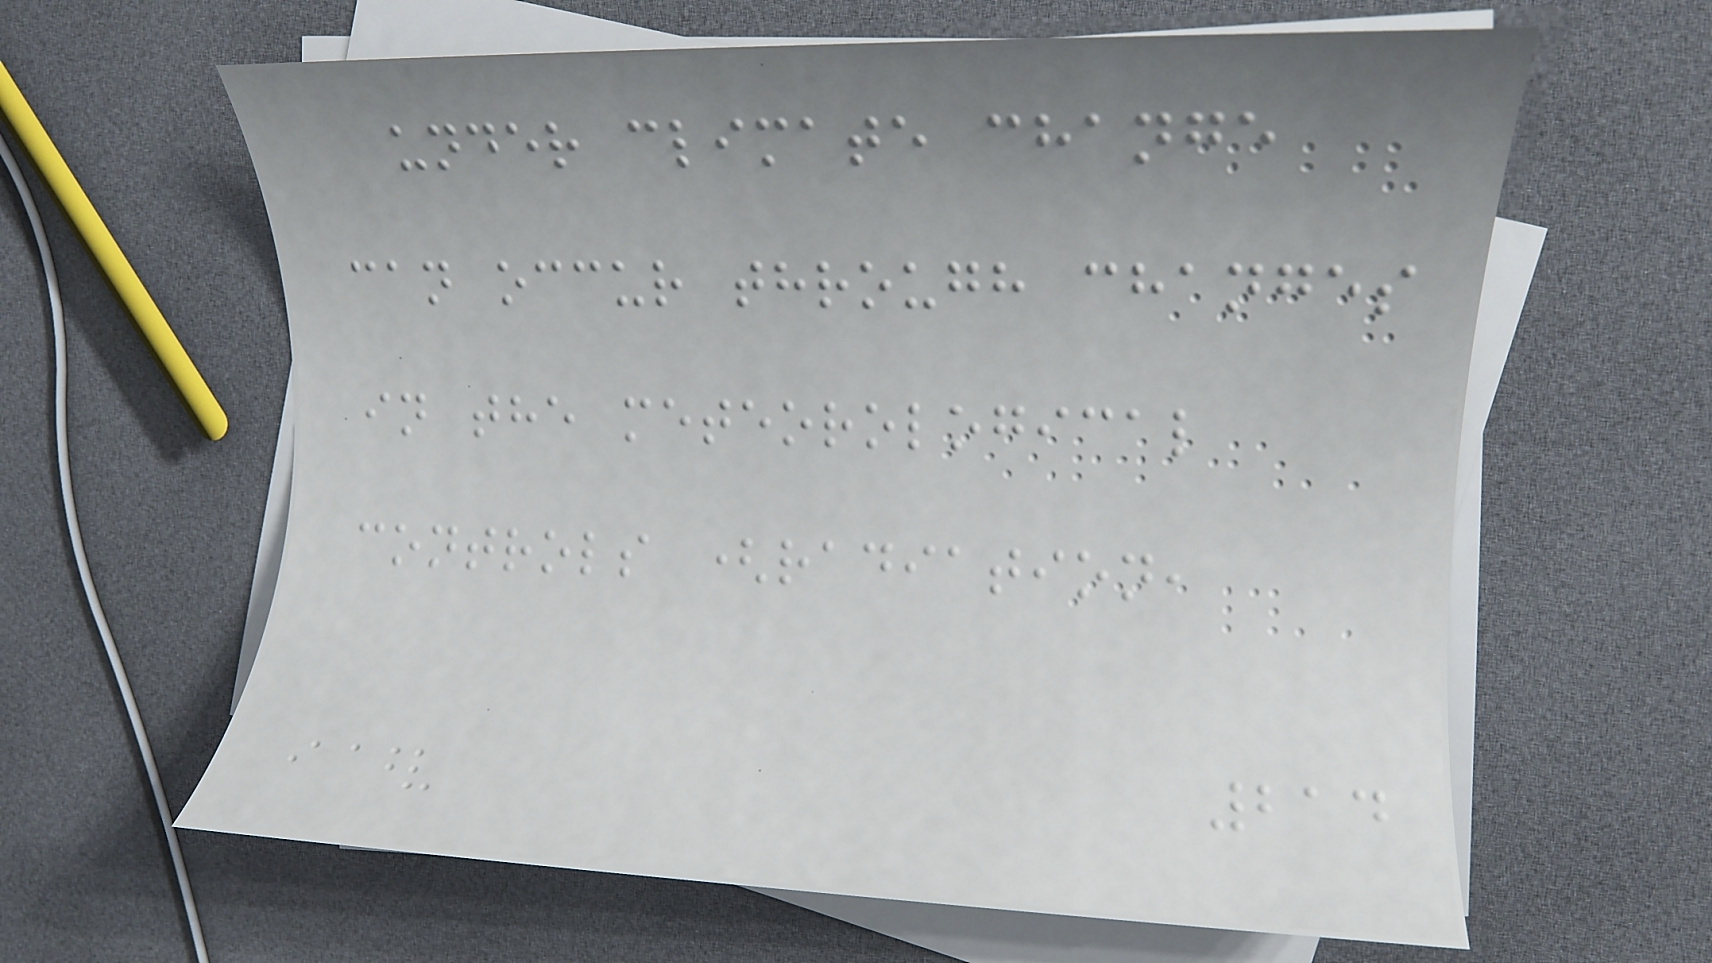under climate change
can occur through changes
in the meteorological
controls (radiation,
214
